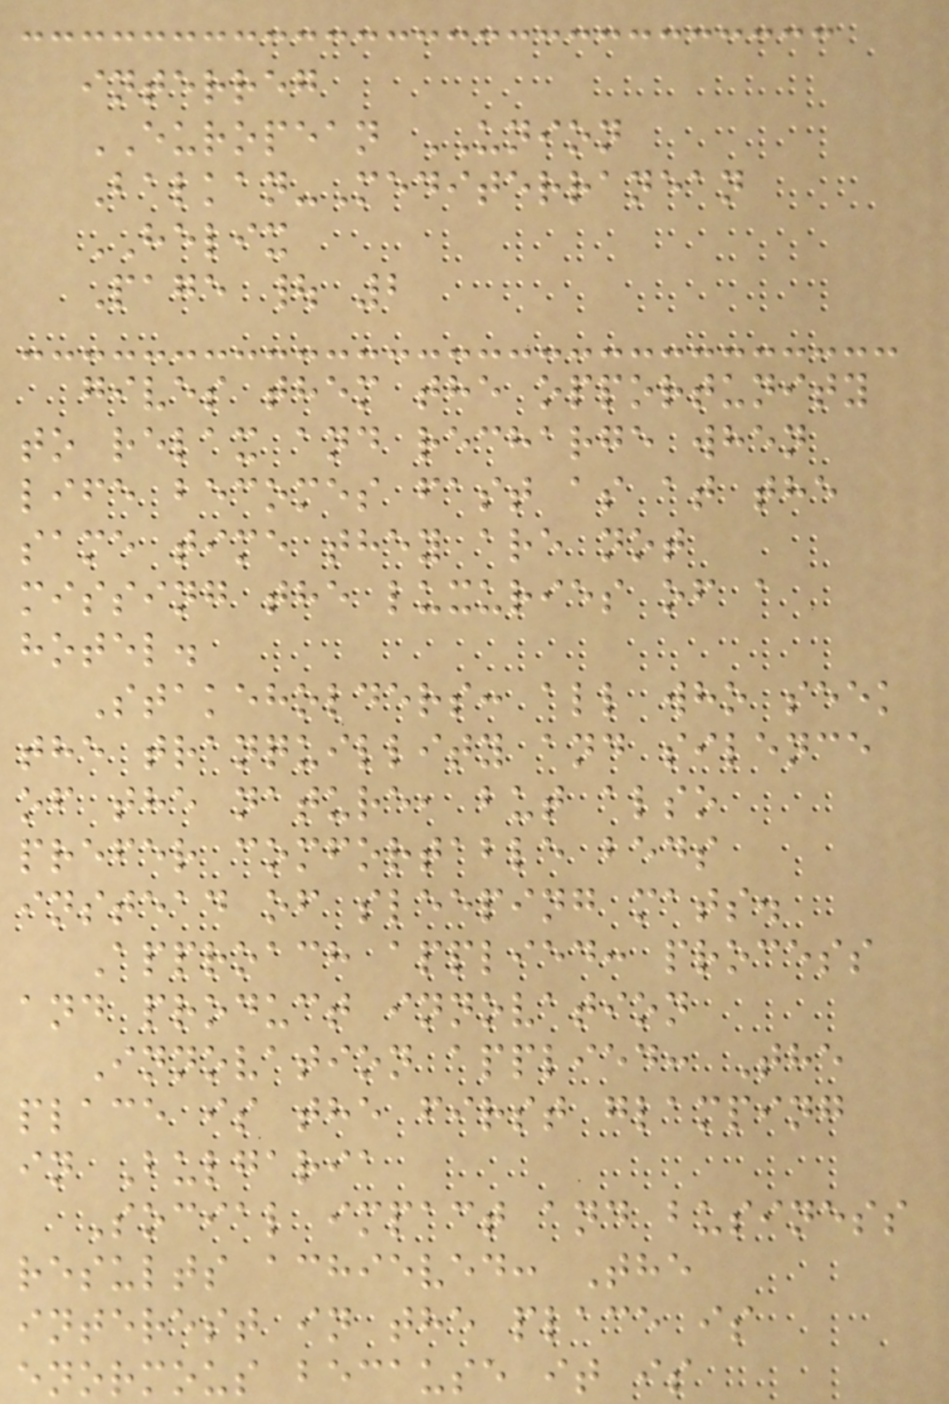interreg
EUROPEAN UNION
Balkan-Mediterranean
HELIX
Page | 2
gives them the opportunity
to relax and recharge when
life becomes fast as at the
same time they are not
missing the luxuries of a
hotel.
Stakeholders: all who seek
the tranquillity and silence
of the nature, but also
prefer comfortable beds
instead of sleeping mats.
Approach applied: process
and product innovation
Innovation applied: The
place is the first glamping
in Bulgaria
Social impact and business
results achieved: The
interest in the place is
enormous because it is
